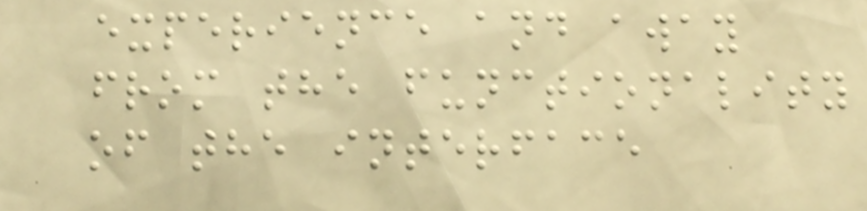experience and away
from the functionality
of the interface
